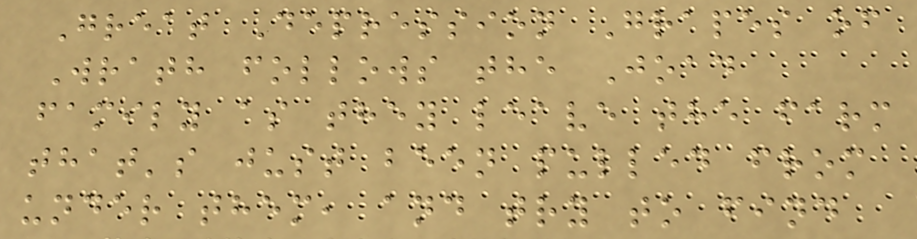Great Depression Grapes of
Wrath follows the Joad
family as they leave the farm
that's just been pulled from
under them, and try to find
